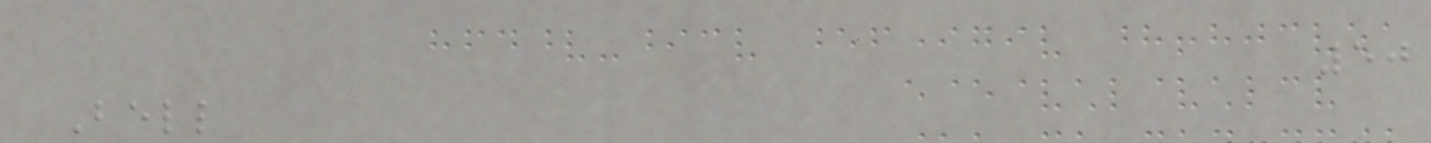50
Bell
